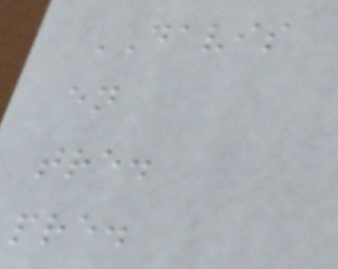DAVIS
en
tre.
pre.
